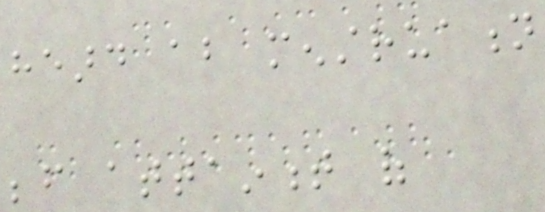heard about menstruation
before attainment of
